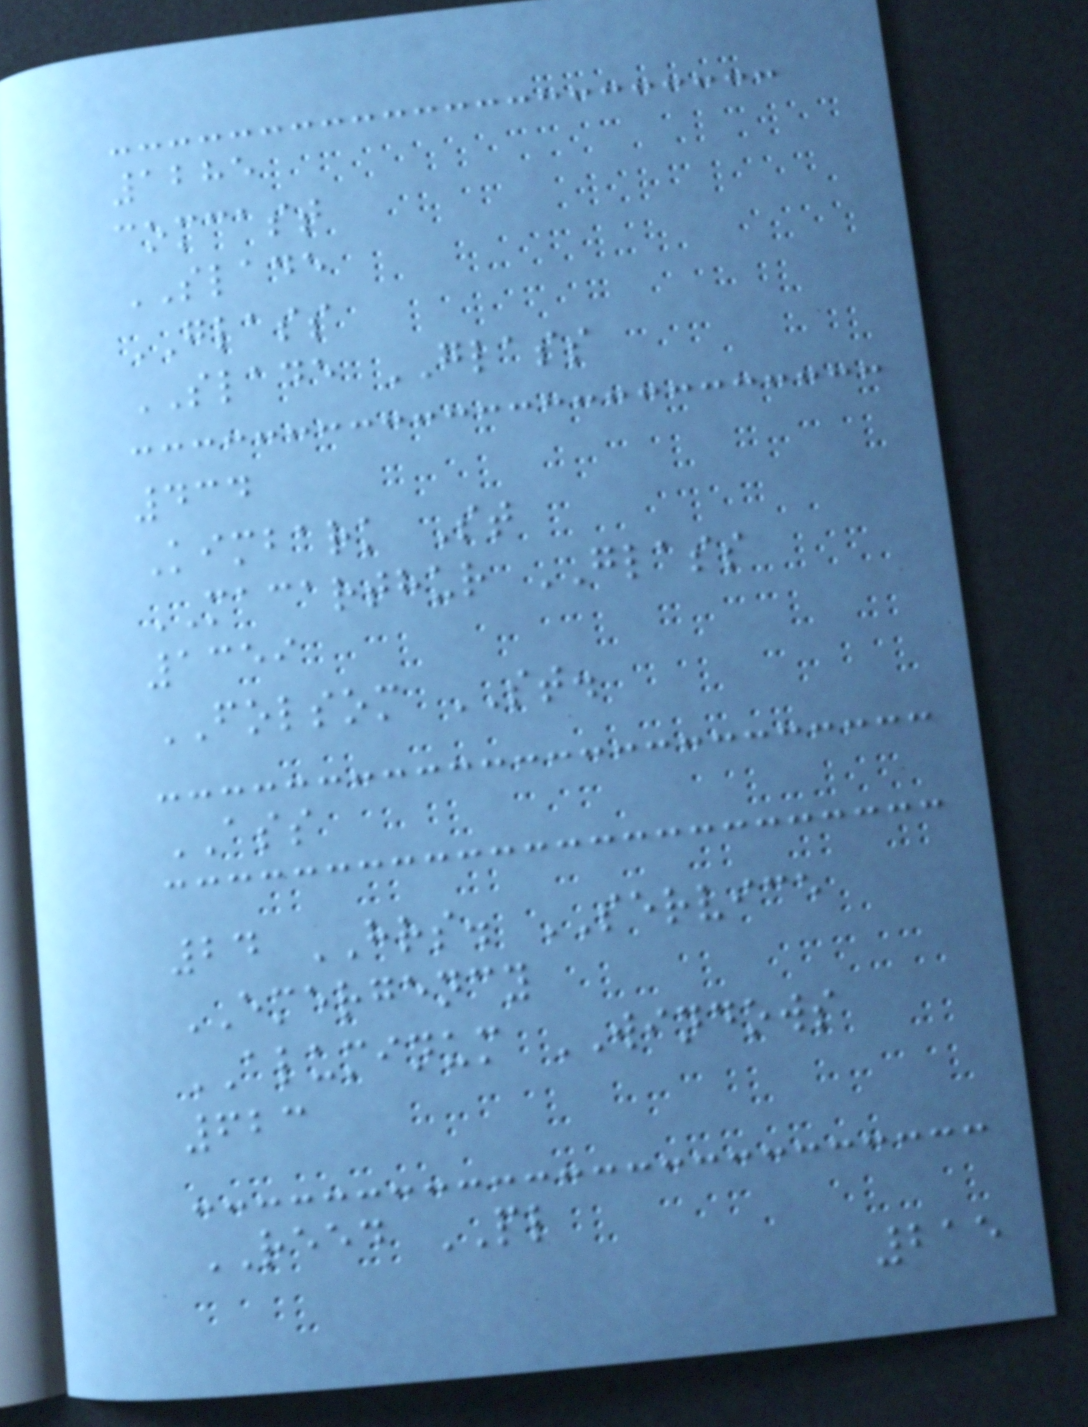1285
comcast
SLADE
GLASS
SLADE GLASS
434
Kimbark St
MACARTHUR GLASS
1359
FOLSOM ST.
ASS
24 HRS. SERVICE
EMERGENCY
ALUMINUM WINDOWS
623
REED PL
215
